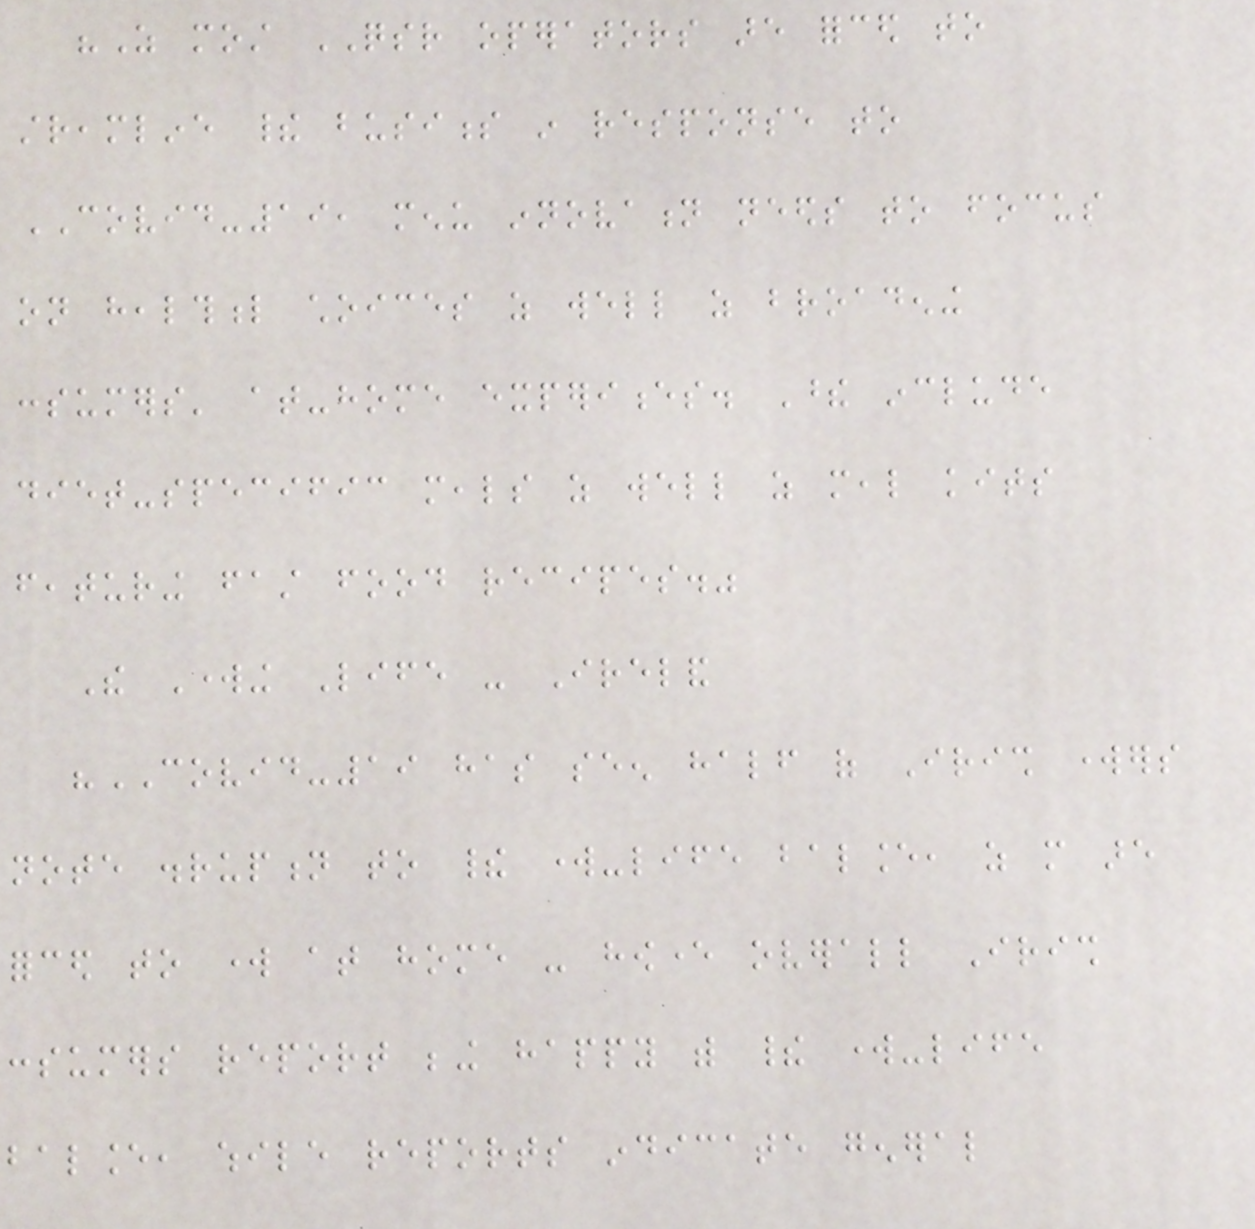"As most QSR operators are forced to
streamline their business in response to
COVID-19, menu innovation needs to focus
on healthful choices as well as broadening
consumers' at-home experiences. These include
diet-specific meals as well as meal kits
featuring fast food recipes."
The Working Life - Ireland
"COVID-19 has seen half of Irish workers
note disruption to their work-life balance, as more are
forced to work at home - however overall Irish
consumers report being happy with their work-life
balance, while reports indicate general
